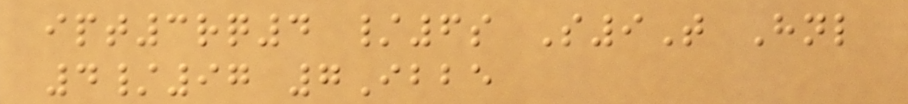ipt3rq4 /6s S9T Hnl
4/97 7Ibbe
